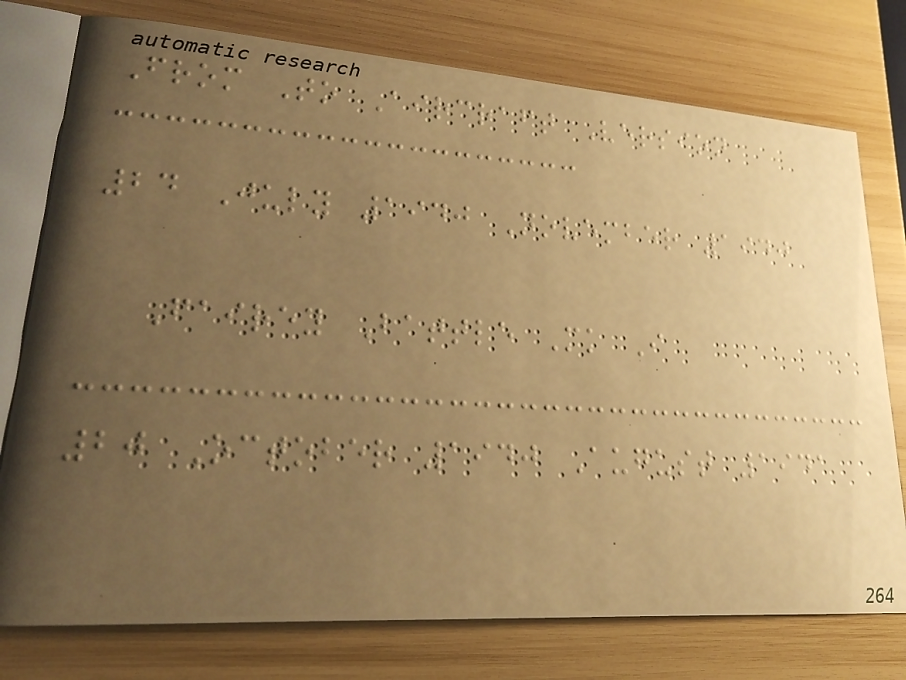From To Aircraft Version
24 July 1940 November 1940
Fairey Battle Mk I
20 October 1940 August 1941
